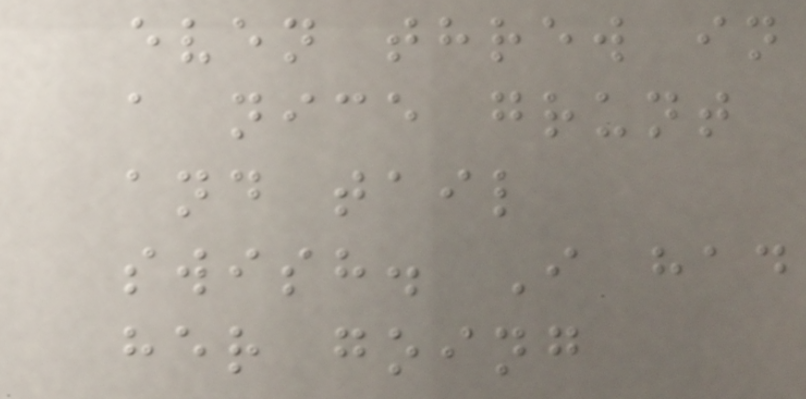even threw in
a nice grunt
and tail
swish. I had
her going
